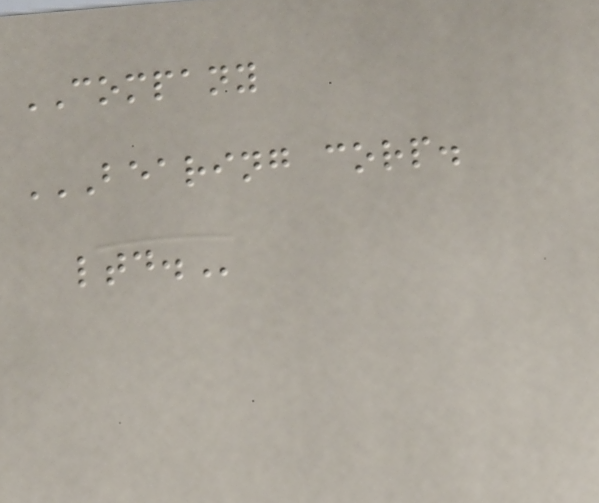COMPANY
BEARING CORP.
LTD.
